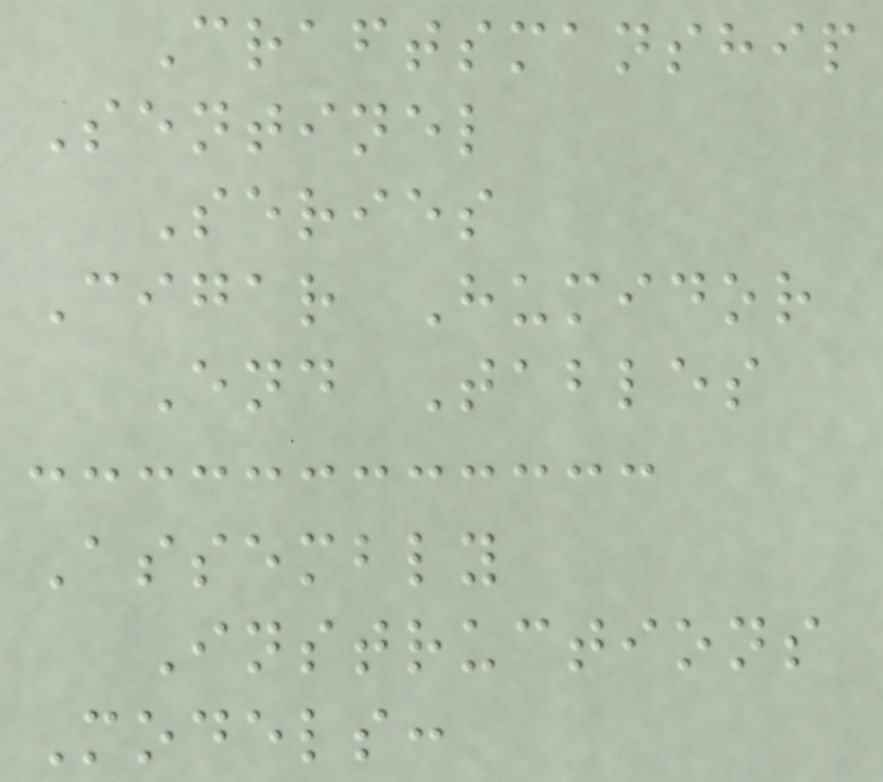Craftsmanship
Sentinel
Series
Cigar Humidor
End Tables
Assembly
Instructions
Models:
